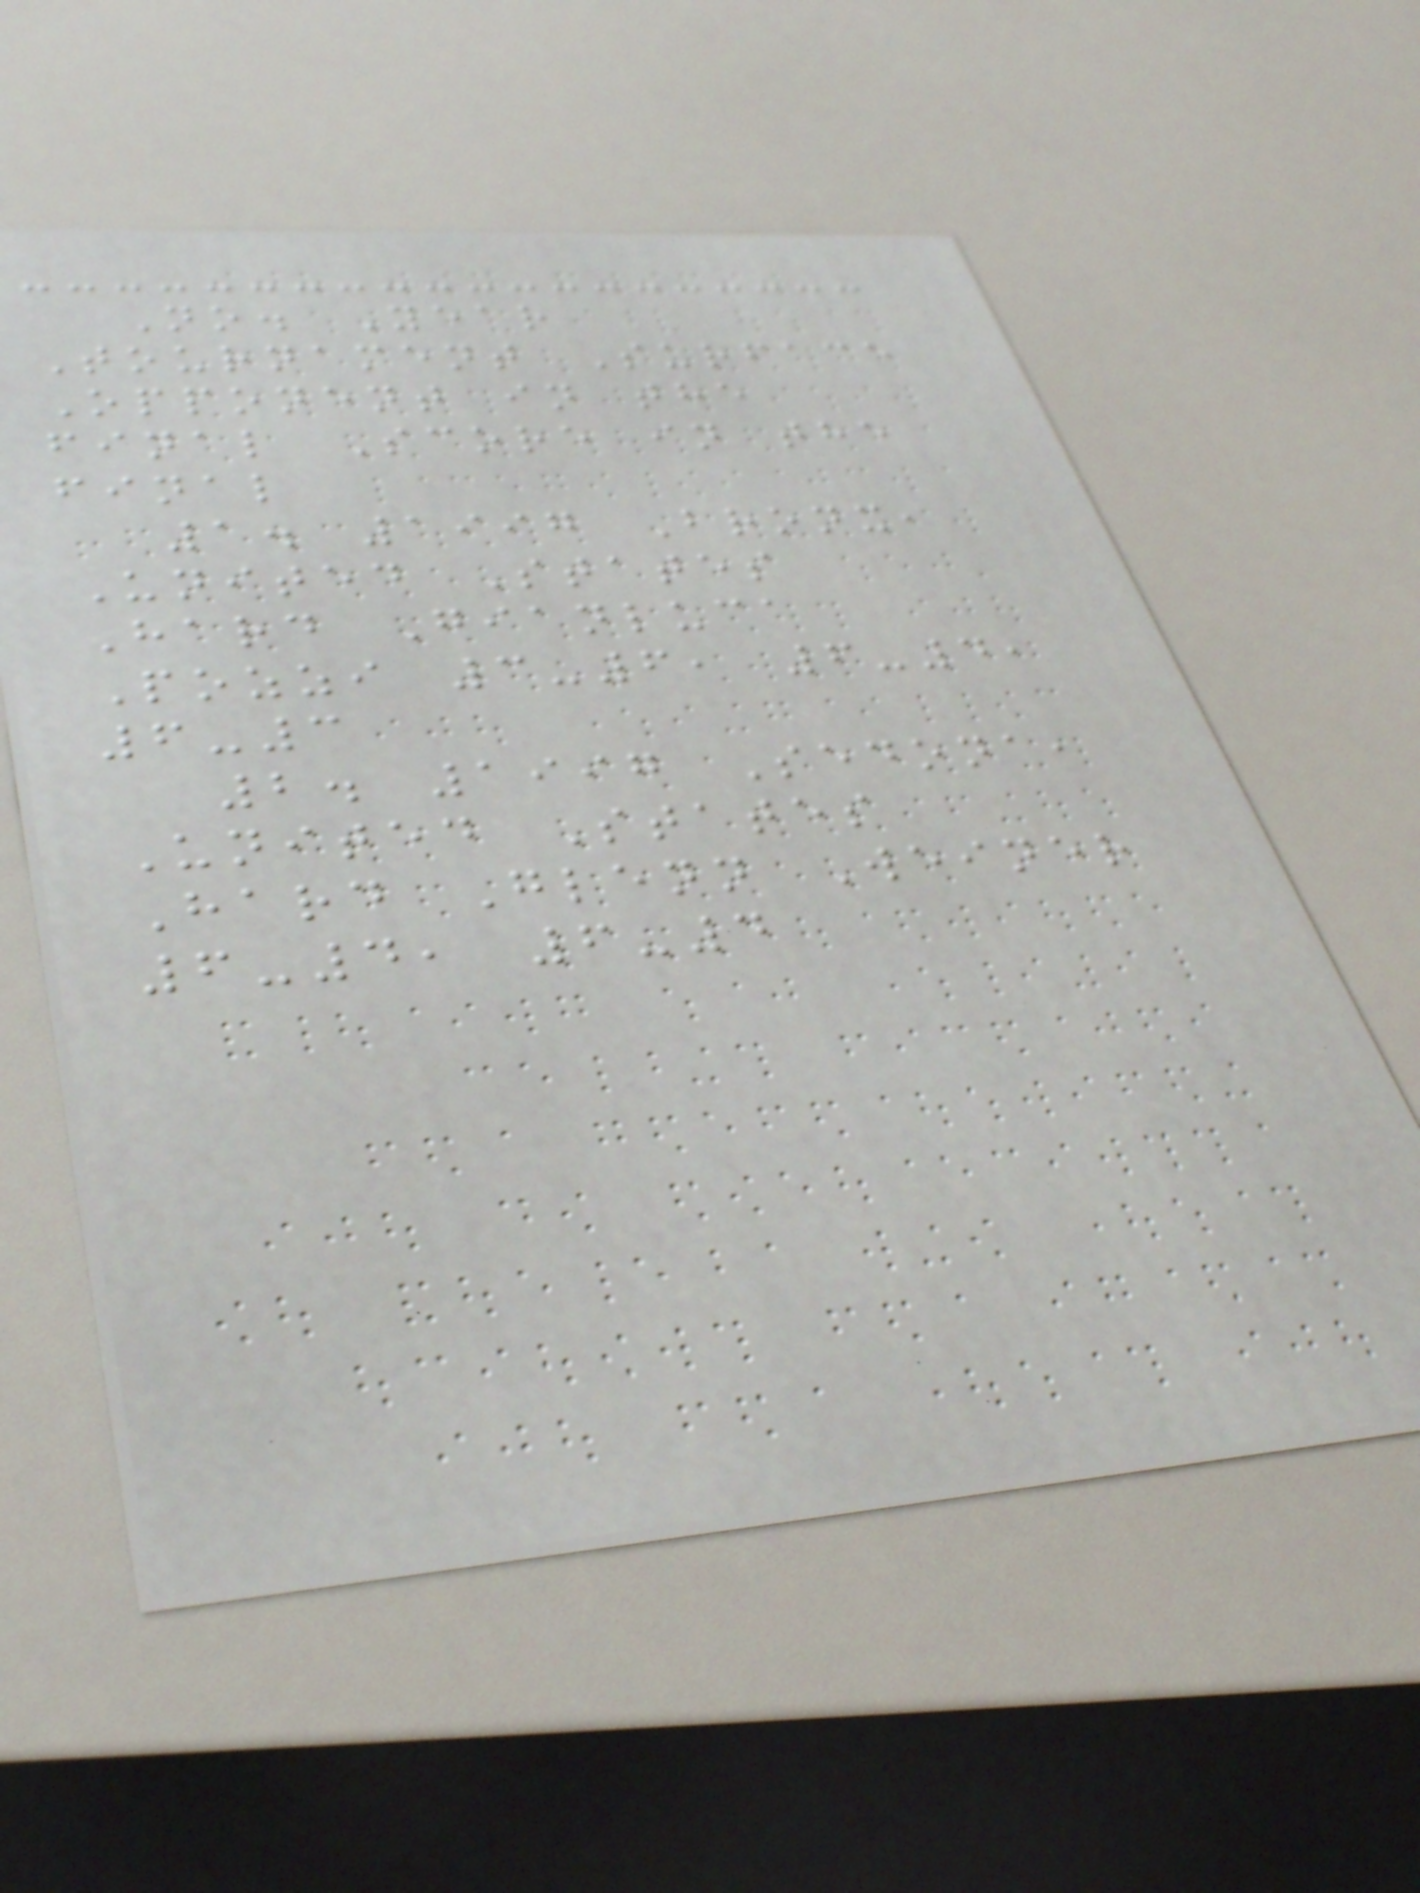No. Year
Tournament Surface
Opponent in the
final Score in the
final
1. 1997 Bronx,
United States
Hard Gianluca
Pozzi 3-6, 6-4,
6-3
2. 1997 Sedona,
United States
Hard Glenn Weiner
6-4, 6-4
